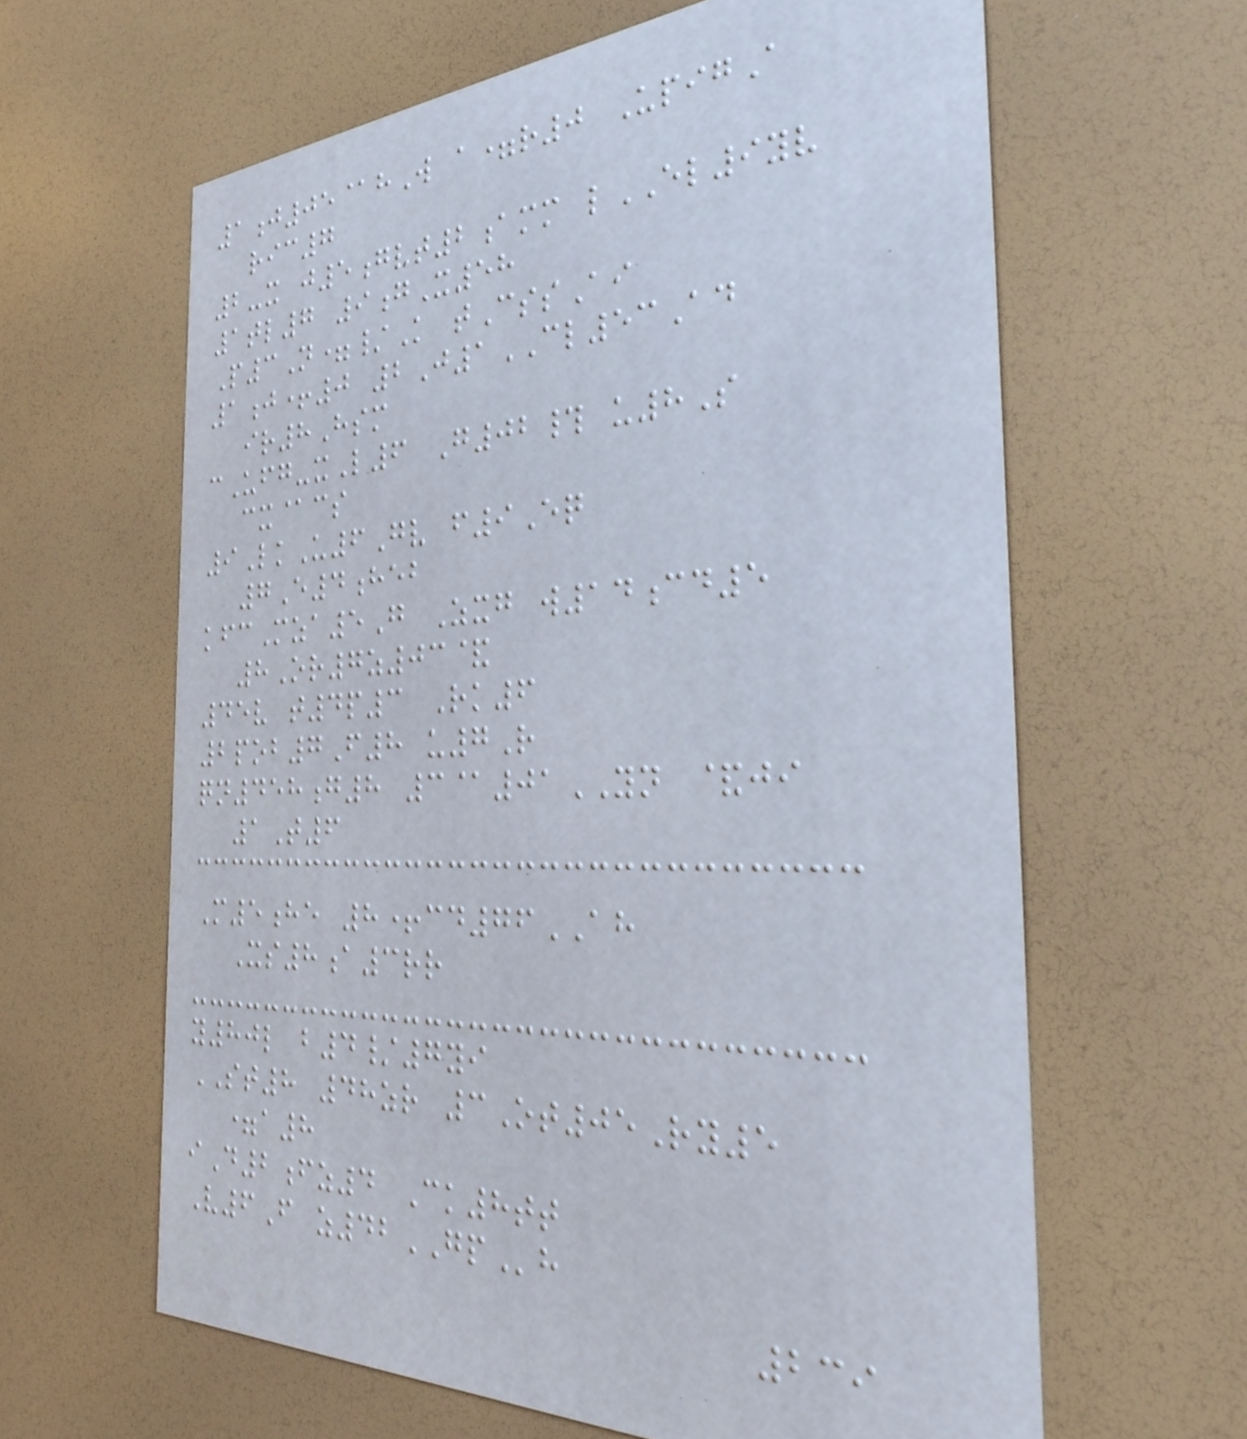1j05@hW a=r0 UpigA
ric7
2-x j5gvt2amm lEL9yv
1tl7 9gX58
P3N=/K tCssAi
1j+0 2J1CL53Ad
ir8Hsm
cUfg-xL6 G02# u8S
cx@cs
9LkU6Gv f9Eq
7E4heb
kfcMza5G Zxg w14cd5
8Or7z03&
45v t4p3 Rk6
2pob7F8 u7R
qn458g8 3@01YN &ji
1T6
M5he 8+cd76AH
Xs8a3rr
y80l b4/7yi
ST8 48zr 3Ot05Ry5
=a8
iD2fz4 Ck8tt
V6F z42GPh
239
